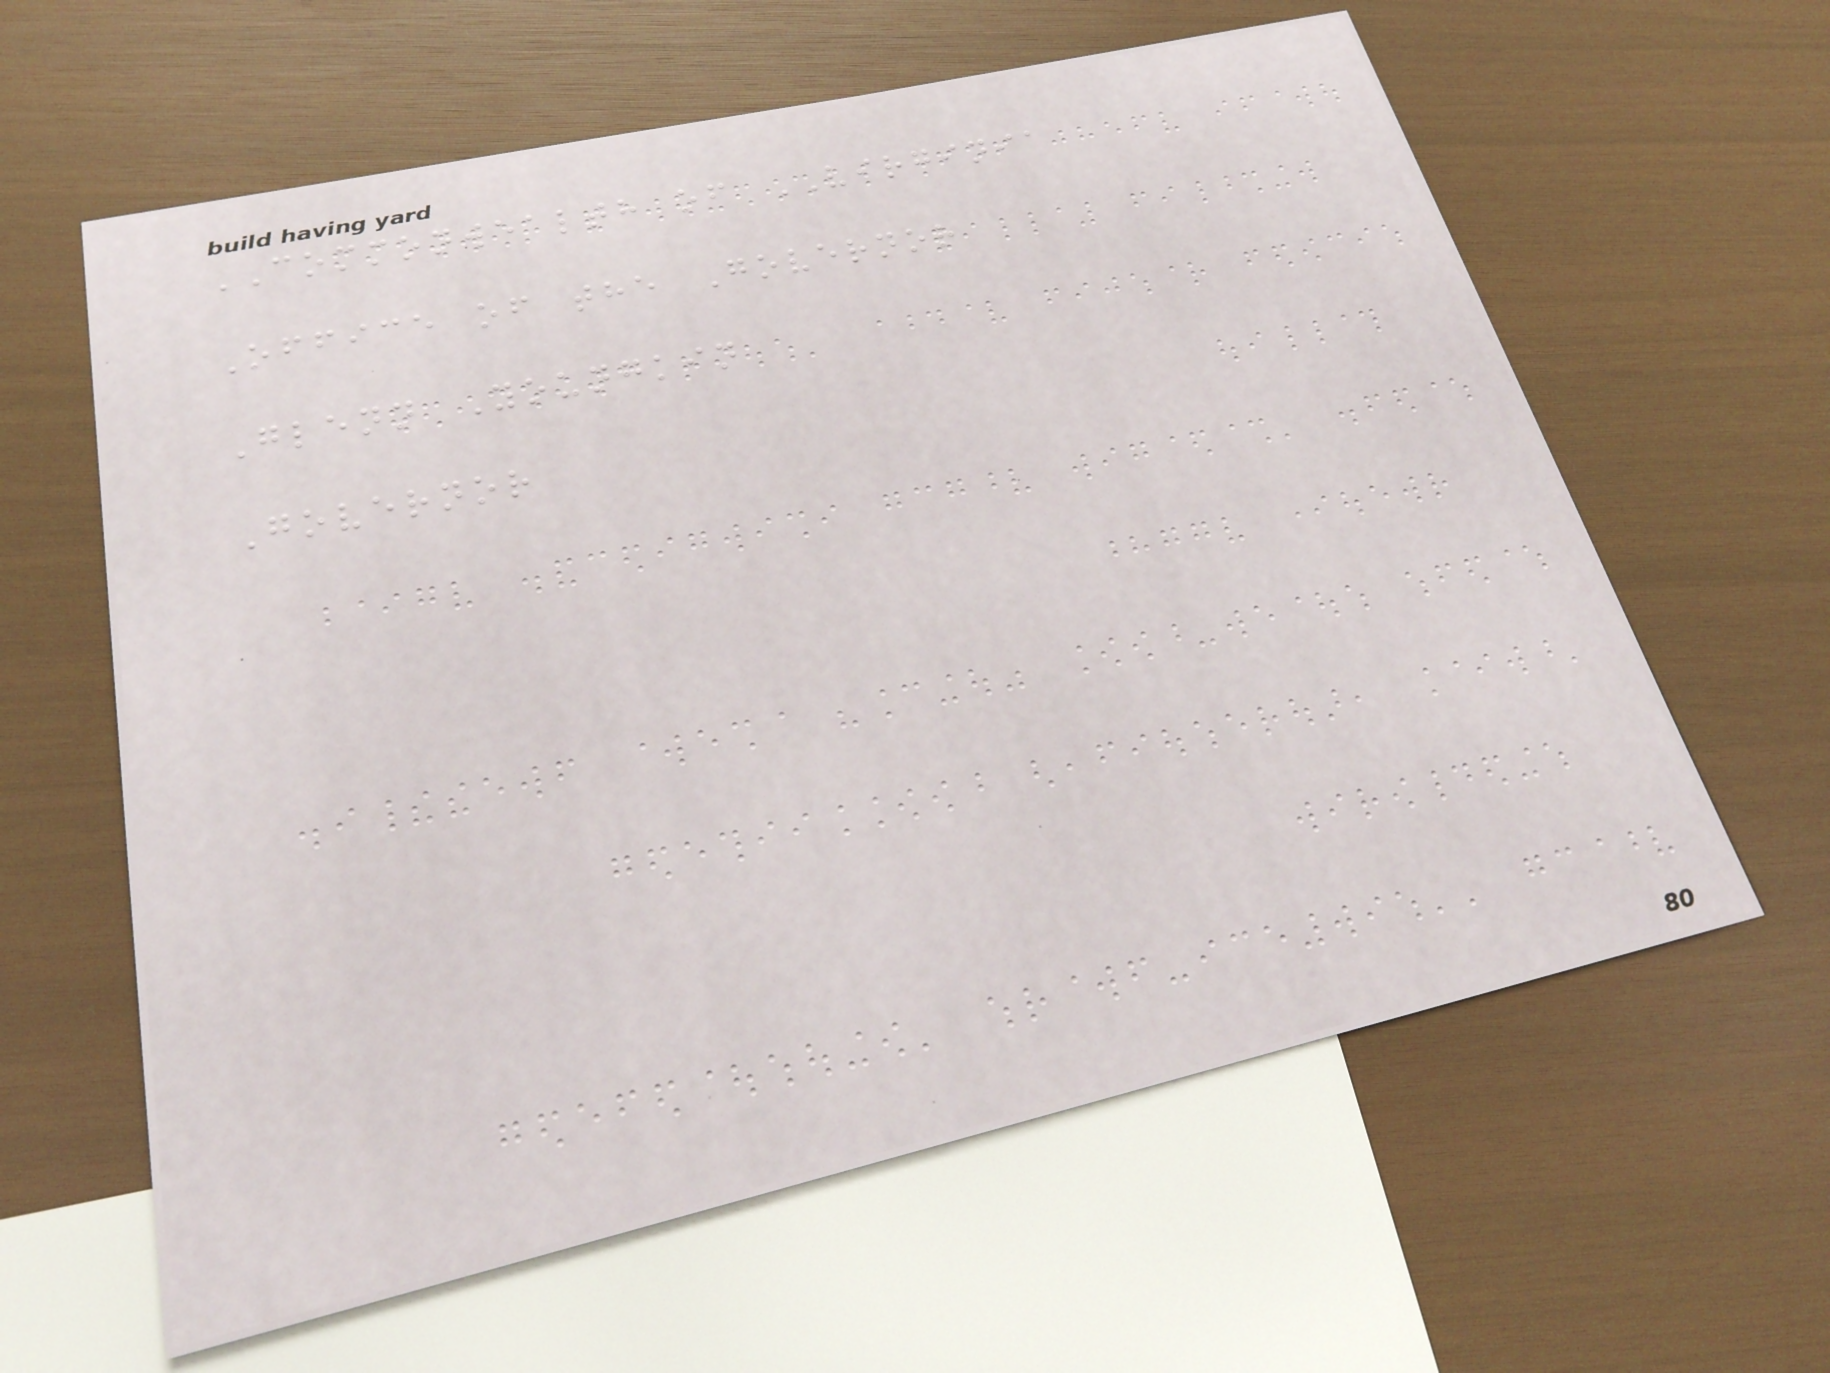COMMONWEALTH of VIRGINIA
Office of the Governor
Glenn Youngkin
Governor
